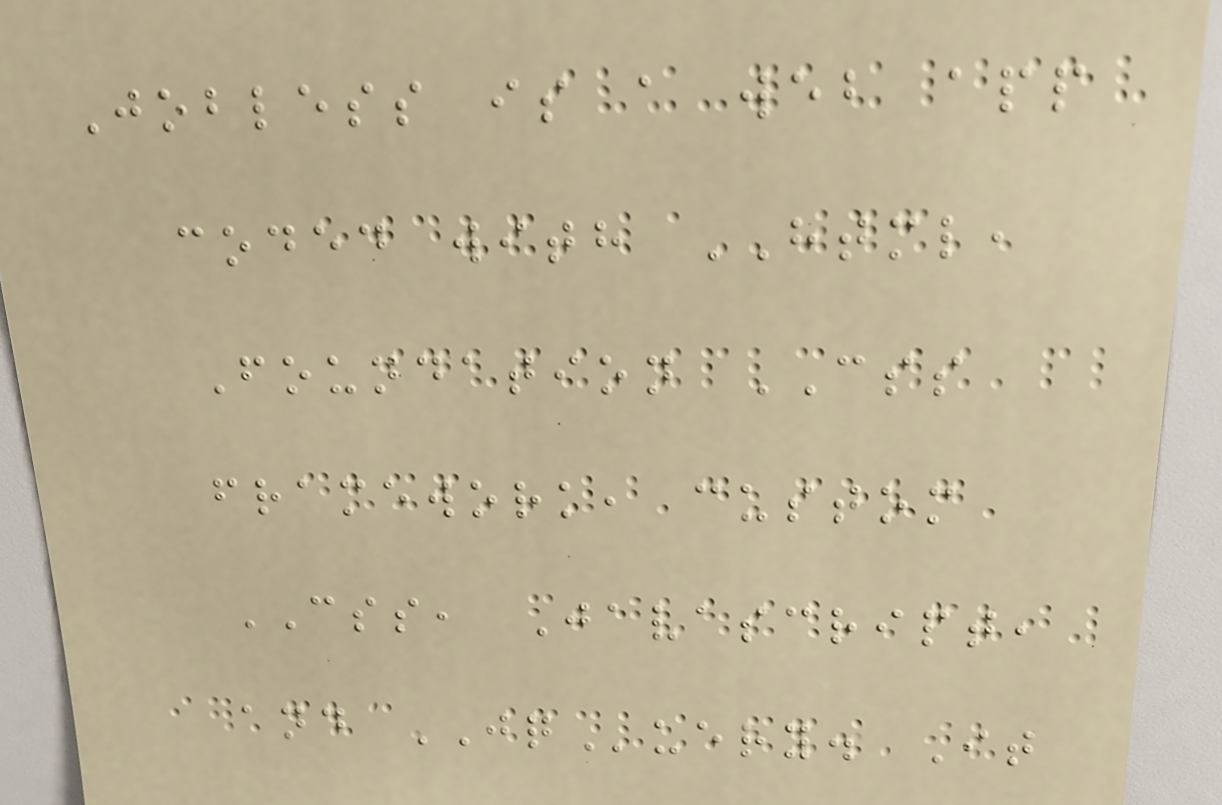Jobless is a web app
coded with HTML,
Foundation CSS
framework, custom
CSS, Javascript,
and JQuery. It
